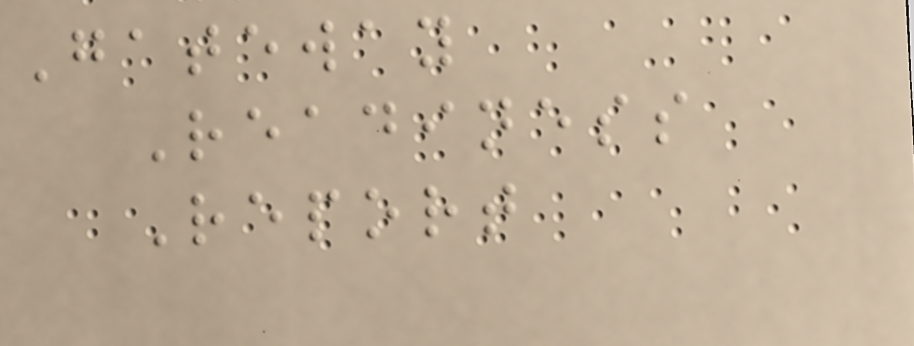Gateway
Readiness
Report
